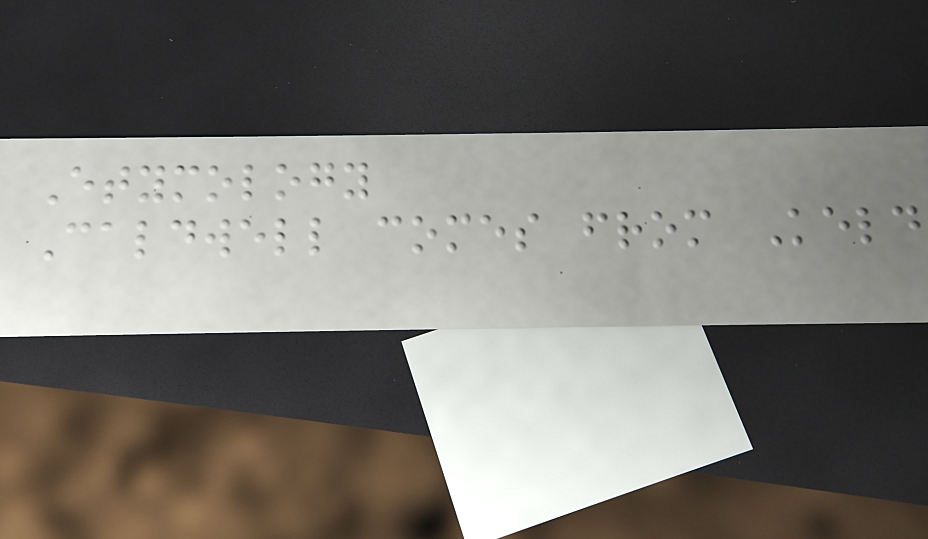Etymology
Caldwell comes from Keld
